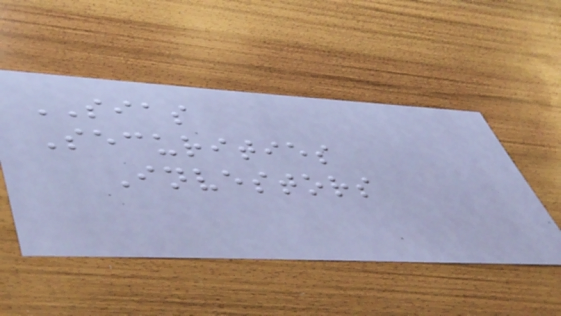SIAS
Securities
Investors
